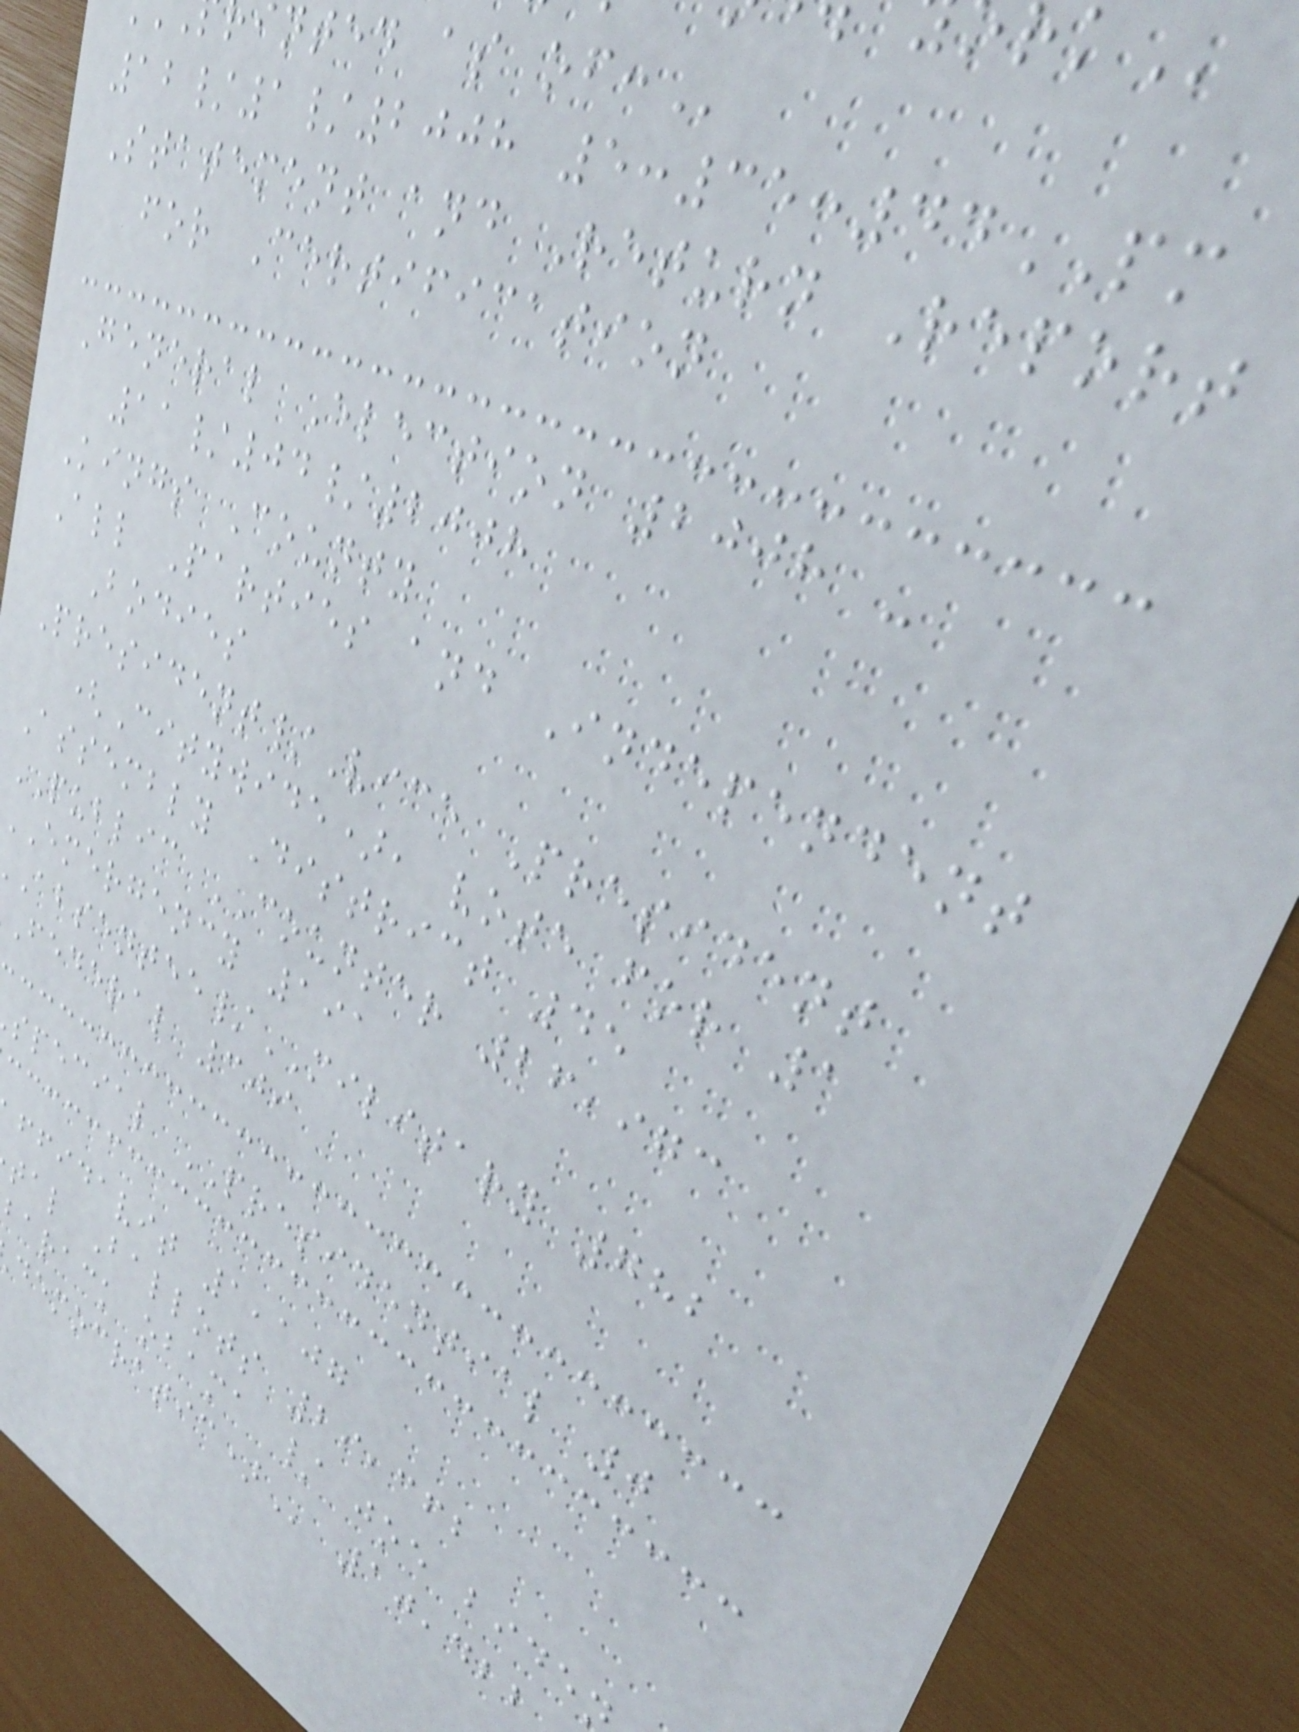nted as
12/1/2008 5:35:44PM
Statement and Return Report
for Certification
General Election 2008 -
11/04/2008
Kings County
All Parties and Independent
Bodies
President/Vice President
(Citywide), vote for 1
Assembly District 45
PUBLIC COUNTER 26,973
EMERGENCY 191
/MILITARY 782
federal 309
special PRESIDENTIAL 0
ffidavit 1,107
tal Ballots 29,362
barack obama / joe
10,422
